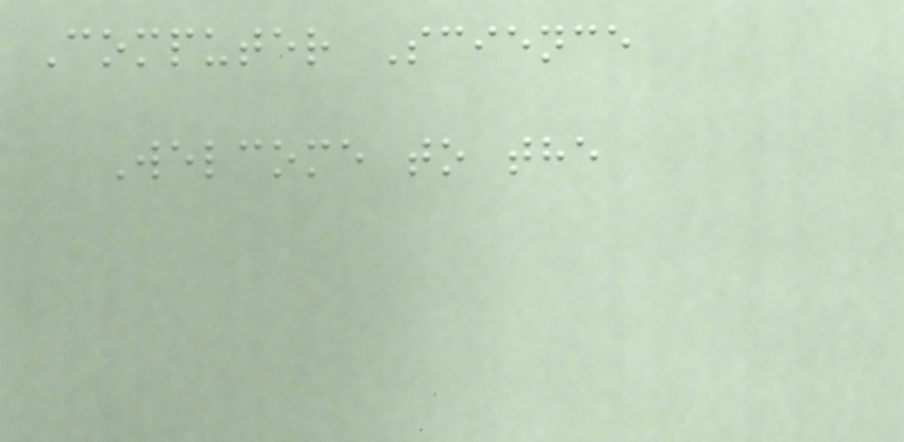Computer Science
Welcome to the
